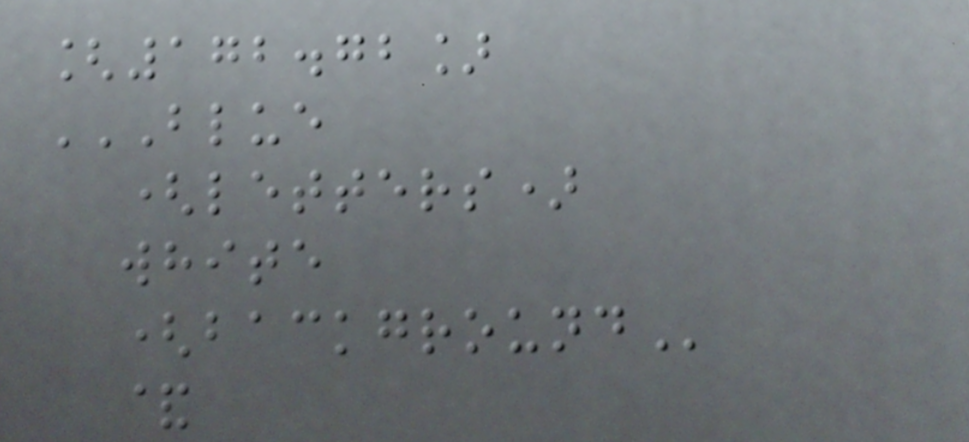[172.72]
BLUE
(LETTERS)
WHITE
(BACKGROUND
&
